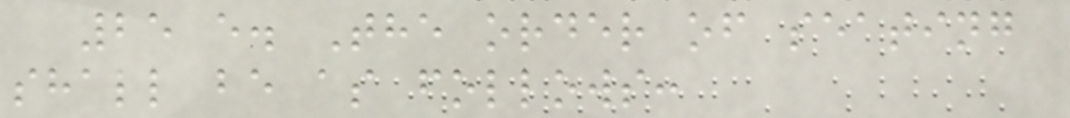25 e. The order of seating
shall be as follows:
